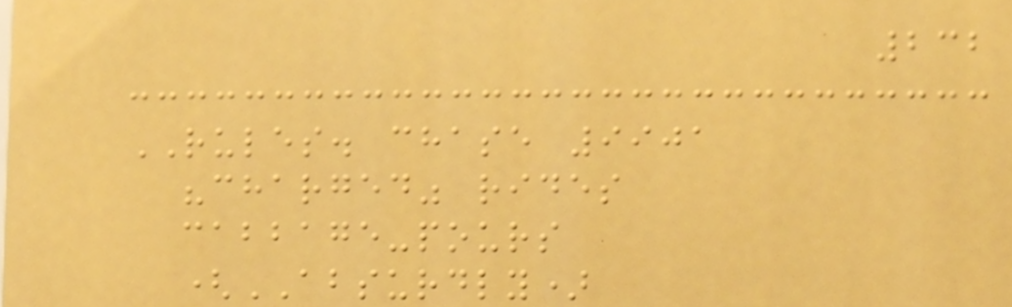232
RULES. chase 9901
"charged" rides
cabbage-pours
(ABSURDLY)
